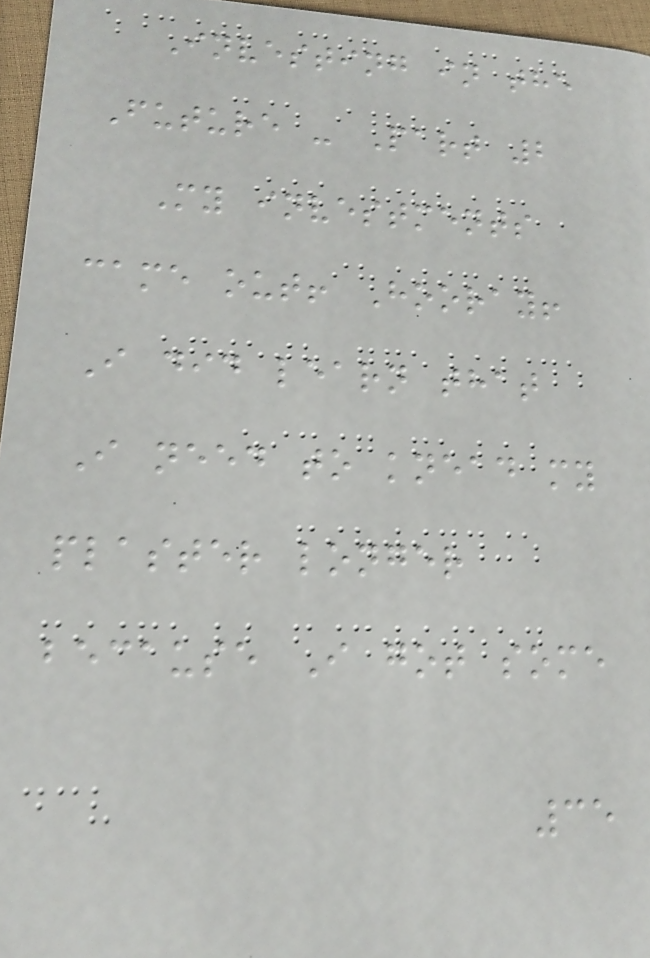Investing in the
Future - Part 2
My investments
came out! Hooray!
I did learn that
I need to knead my
plaster longer
because I got some
35
